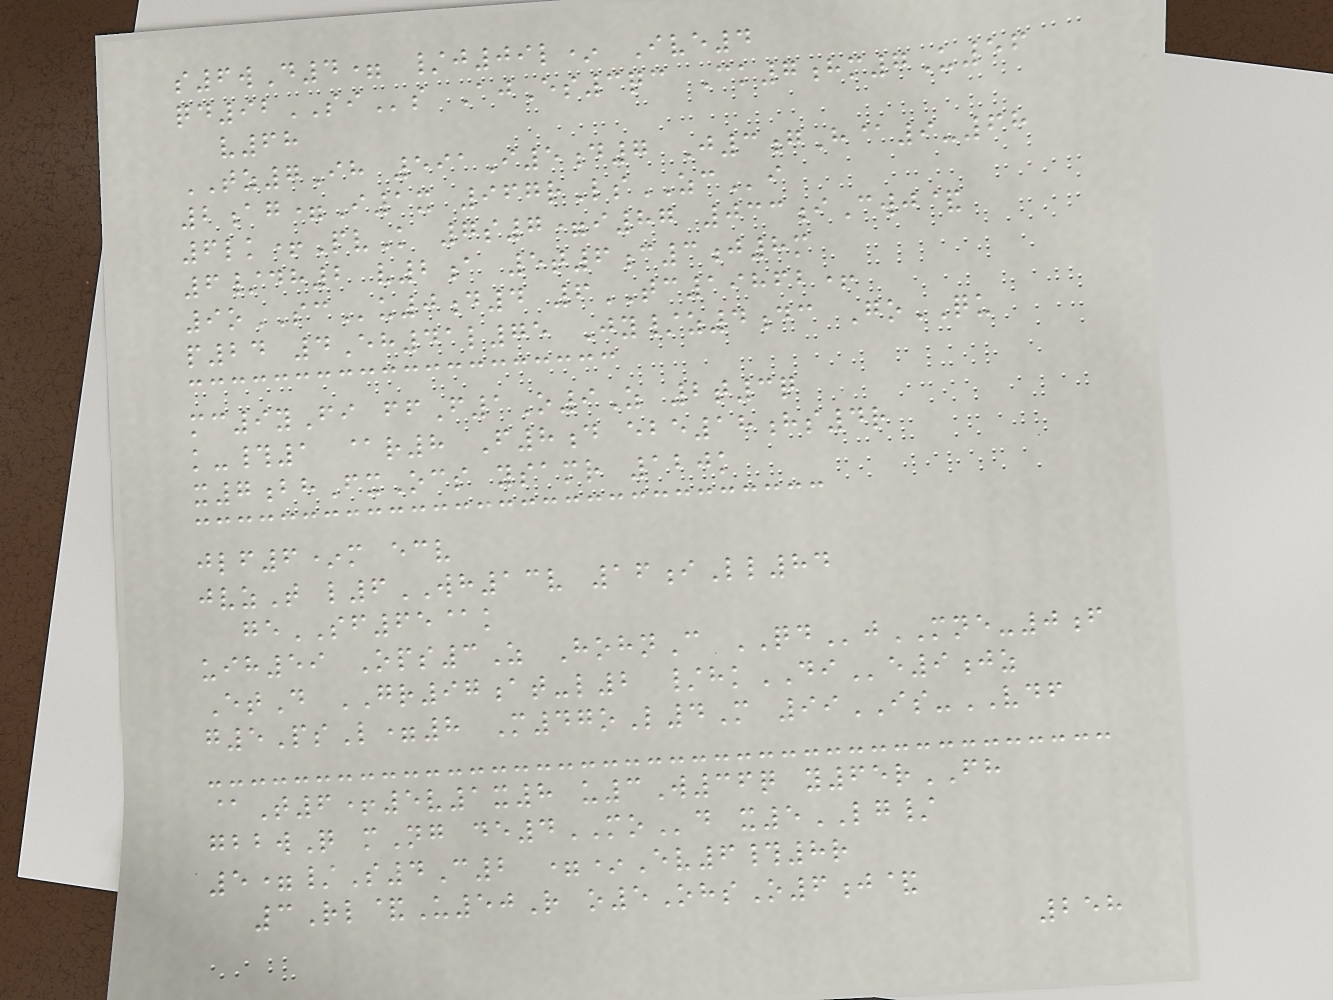s6wD4= /j09l* Ive4
qd92SIs AjEs3qc Ck7hm7U56
v68
TZ7Ih 591I5d7 J3gH@9-68
2ag=I1x 967rLsZCi
6lk+PvK 7s7=i87 033iCwj&
6/dh2 v2a 5t6c3j8m
9oSCu0d4 6TC19862+
p24 4Eh41l75 Jy/z4dc GoQU
mc9yFi ffF1O9Z 2t3q
k-#1 @r8 F8d ebe18hs4r
x7bhFxOcs ysamr 120k
jlf6*m ecv
jvzT l6WH13v 16iLl84
geSF65@k
uih59 Ops3Z HohnC QDjMNE-0f
EtD GR97at-l2 /hkDIe9jz
g5PsL=8 M47oL4M 99IS-VDF
@T6+5v1x8 u3W36q y65rFH
gbbwQ mNg de4MOd x5LG/
5=/S4C2 =*Ev6#8r
3Rl&U50R o5OhsO6j&
258
